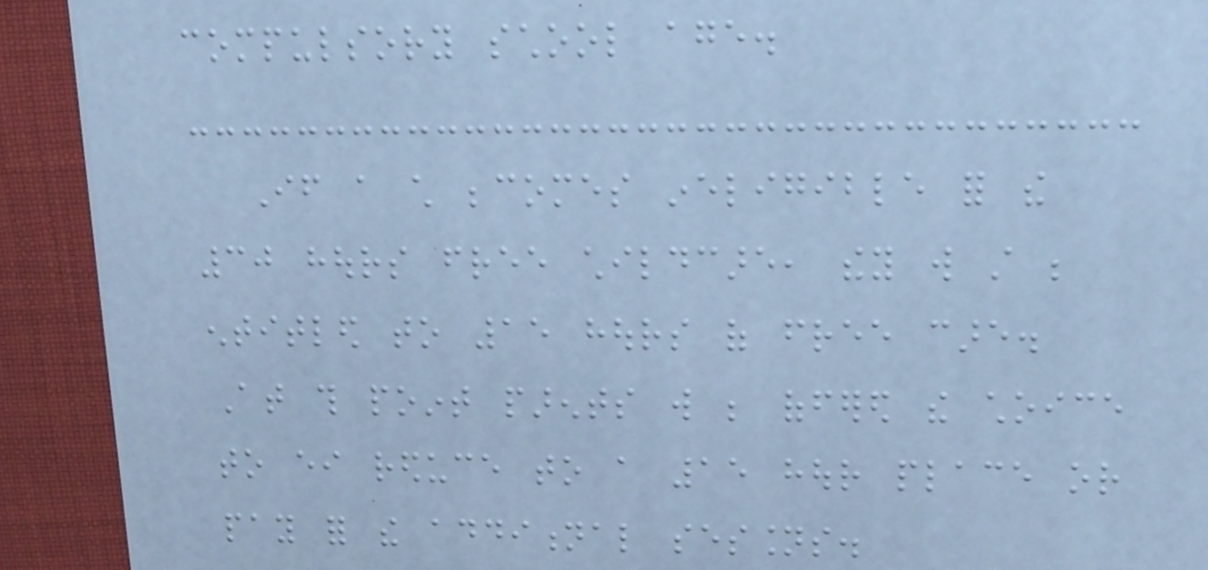compulsory school age.
If a child becomes ineligible for the
30 hours free childcare, they will still be
entitled to 15 hours of free care.
At this point parents will be offered the choice
to either reduce to a 15 hour place or
pay for the additional sessions.
